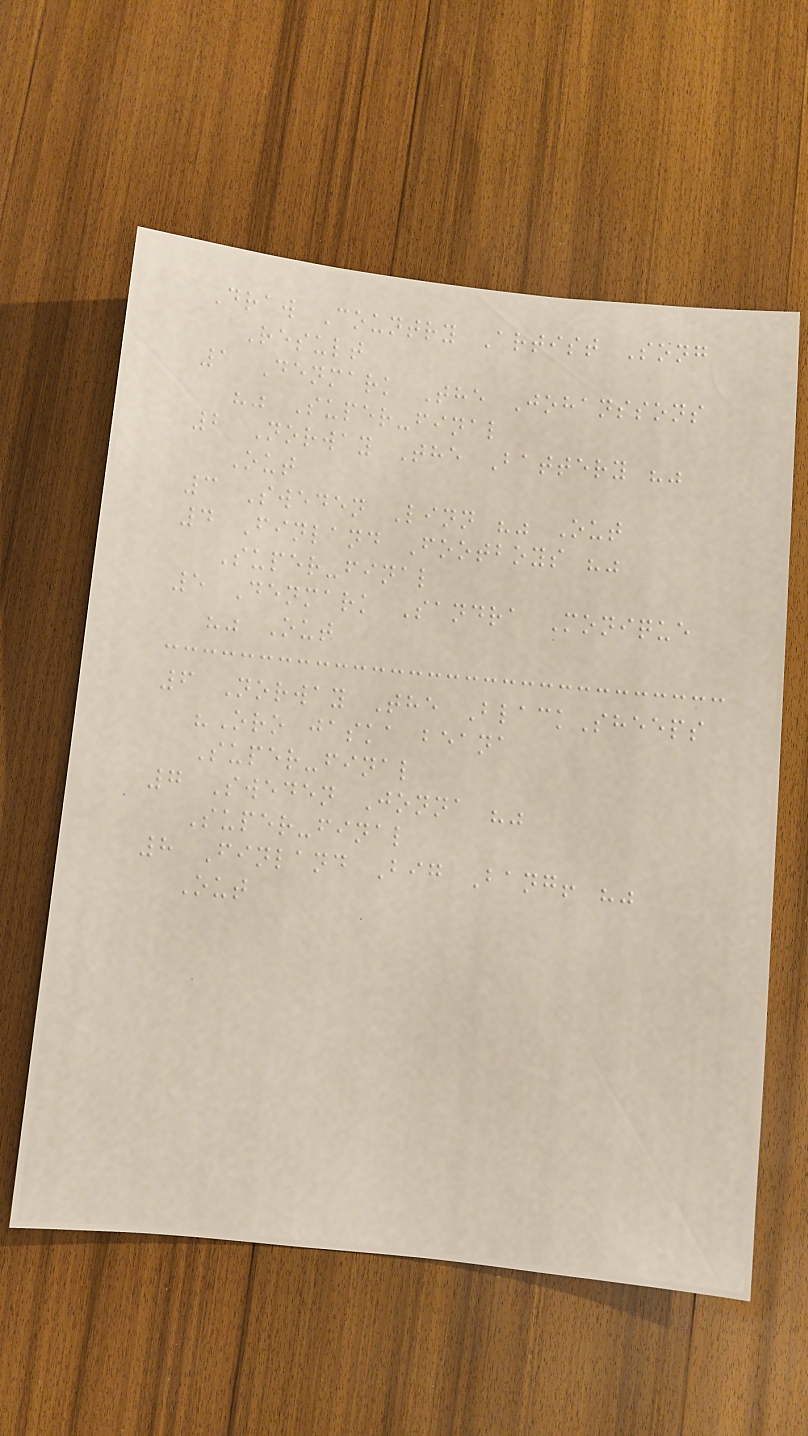Draw Country Artist Song
Result
1 Denmark The Johanssons
"" Super-final
2 Norway The Battery ""
Out
3 Sweden Linn "" Out
4 Finland Footboys ""
Super-final
5 Denmark Sandra Monique
"" Out
6 Norway The BlackSheeps
"Oro jaska beana
Super-final
7 Sweden Jonna ""
Super-final
8 Finland Big Bang! ""
Out
